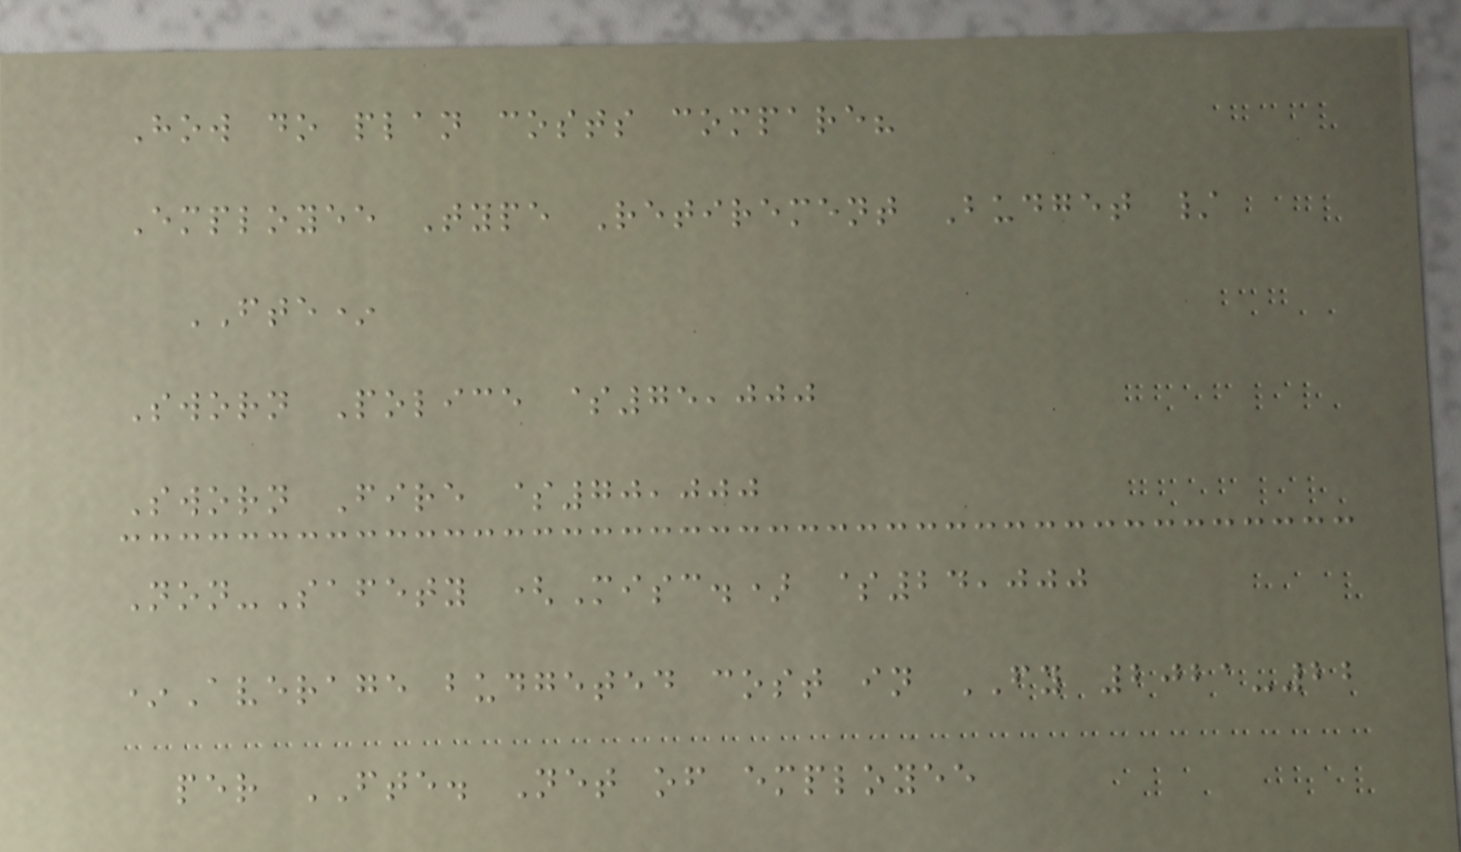How do plan costs compare?
Employee Type Retirement Budget /
FTE*
Sworn Police $75,000
Sworn Fire $70,000
Non-Safety (Misc.) $24,000
*Average budgeted cost in FY 2021-22
per FTE. Net of employee
